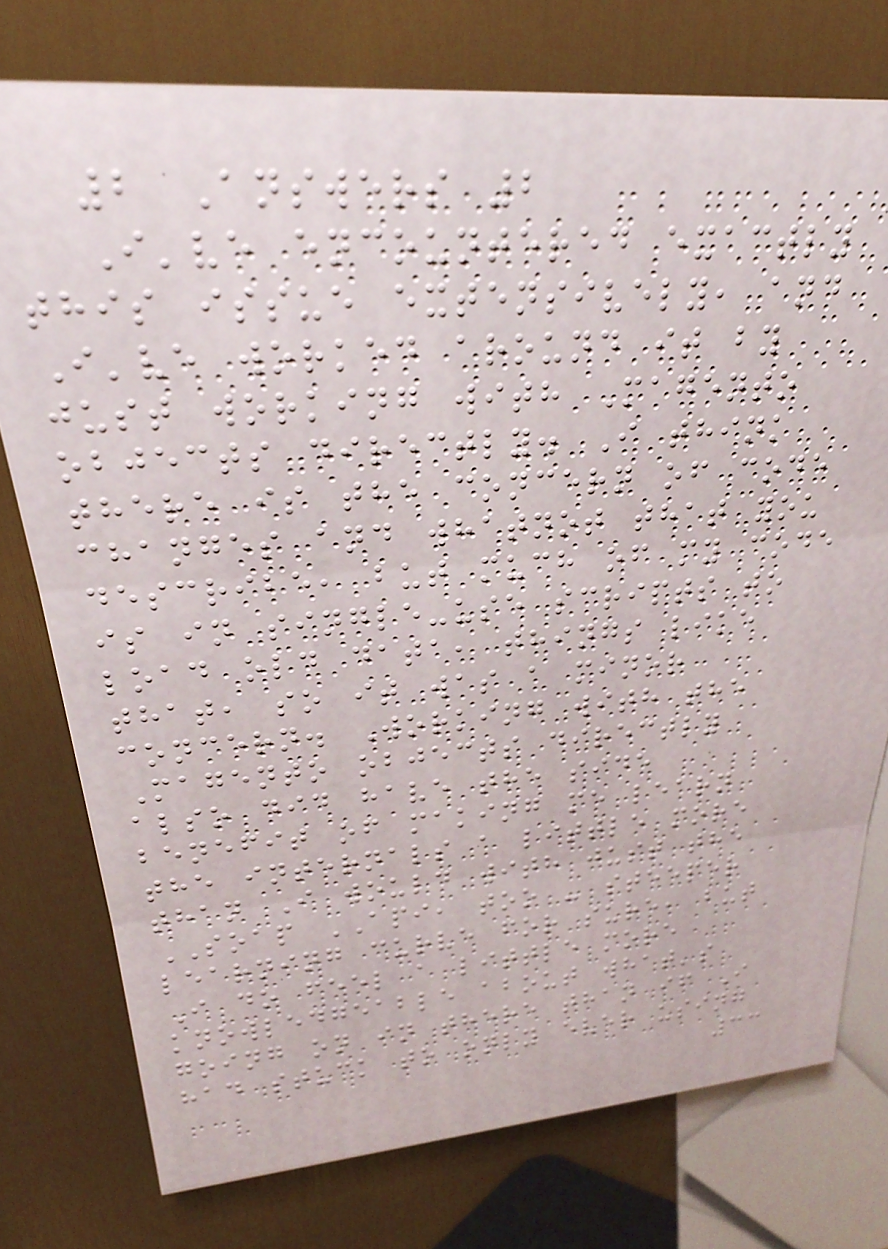2 Answers 2
I've encountered exactly
this issue extensively, and
I've worked around it by
just working with Magento
objects directly. I think
there is the concern of code
changes and whatnot that you
describe, but much of my code
is in single-use scripts to
load old data, things like
that, so it was a minor
concern. Working with the
Magento objects directly
also did have the side
benefit of making me learn
the internals a little more
than I would with just the
SOAP API, too - steeper
learning curve for sure, but
I do feel a little more
knowledgeable about what's
going on in there than if I
had stuck to only ever using
33
